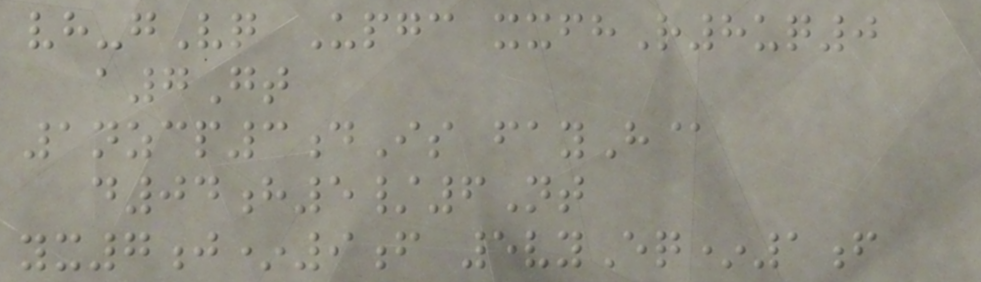vh-gVq Upgc xxfhR8uq0
a7Gt
1nzcp3dIs fayH@
d04h5/6Nt
yx7j*9f 5vyEq*1f
